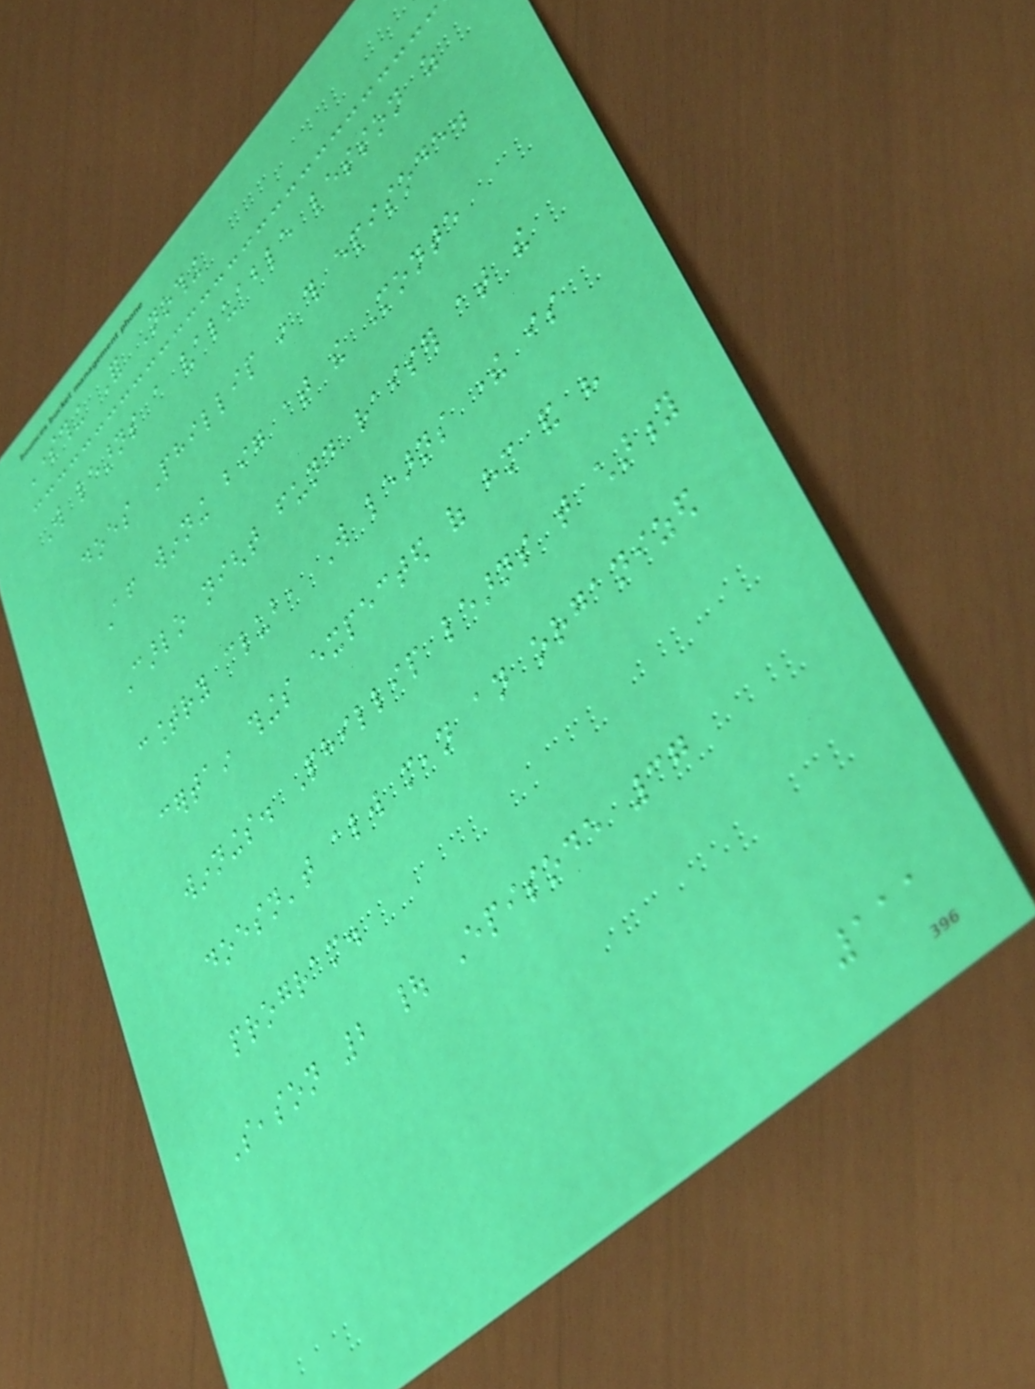Something For Nothing
Will learns a valuable lesson as
does Phillip in this episode.
After winning big at the Monte
Carlo night fund raiser at the
country club, Will learns there is
certain things expected of him and his
winnings. Phillip learns that charity
doesn't always mean an organized
program.
Season 2 | Episode 37
111
